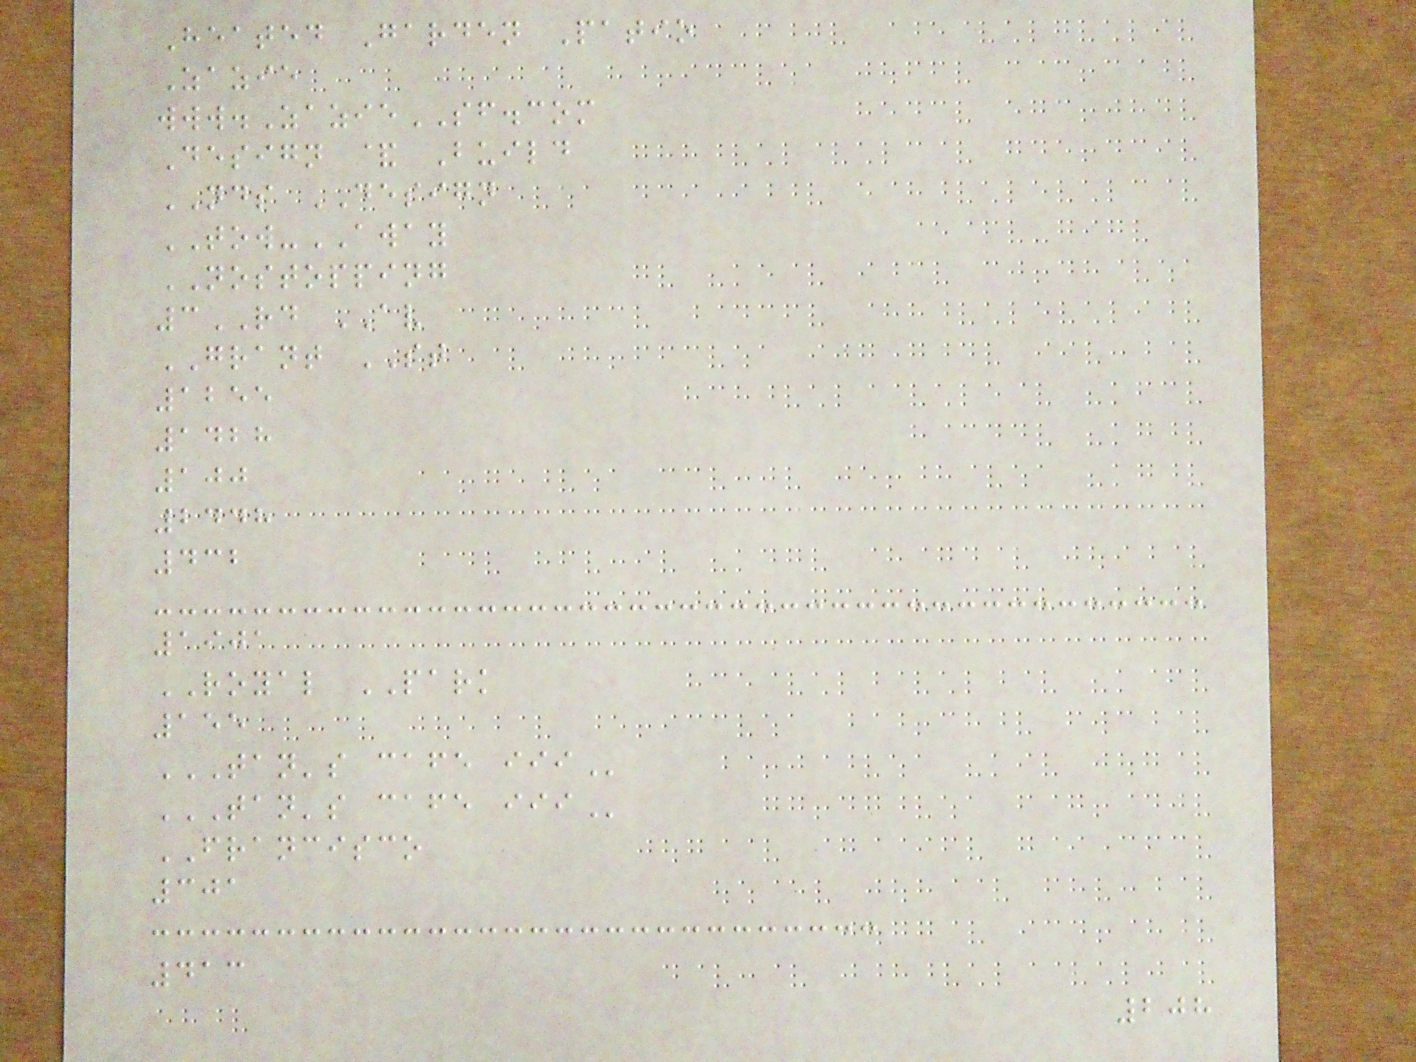Heated Garden Patio
Zazie
www.ZazieSF.com
Design & Build
NDS DESIGN
TOW-AWAY
NOSTOPPING
3RD AV
GRANT ST
1255
1428
100
2448
432
1901
ROYAL PARK
155
TAN'S CAFE III
TAN'S CAFE III
FRANCISCO
301
413
208
